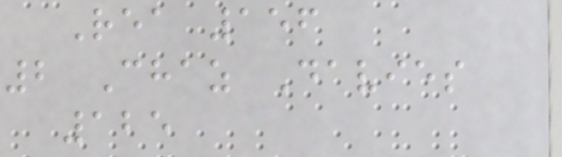Rea 156
2 Chaz Davies
125
